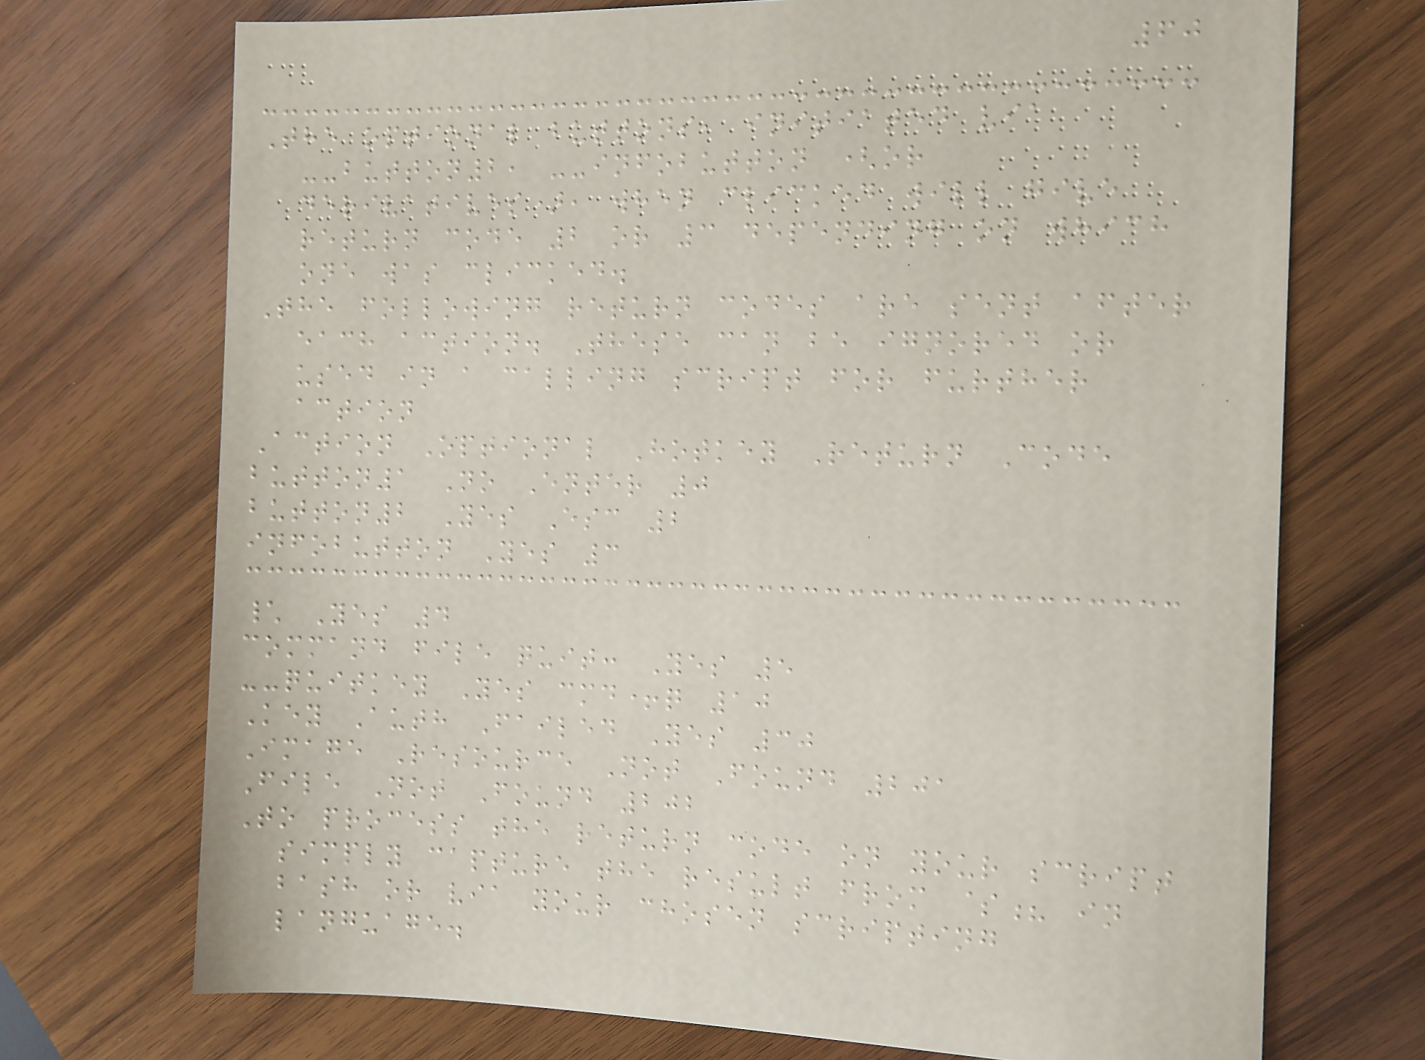60
The optional buttons, initiated via
--button2, --infobutton (or
derivatives), when clicked will give
return code 2 or 3 depending on which
one was clicked.
The following return codes are sent after
each action. These can be ignored or
used in a calling script for further
action
Action Optional Hotkey Return Code
button1 No Enter 0
button2 Yes Esc 2
infobutton Yes 3
\ Yes 4
command file quit: Yes 5
--quitkey Yes cmd+q 10
Key Auth Failed Yes 30
Image Resource Not Found 201
File Not Found 202
To process the return code on your script
simply capture the result from $? in
bash or via your chosen scripting
language.
